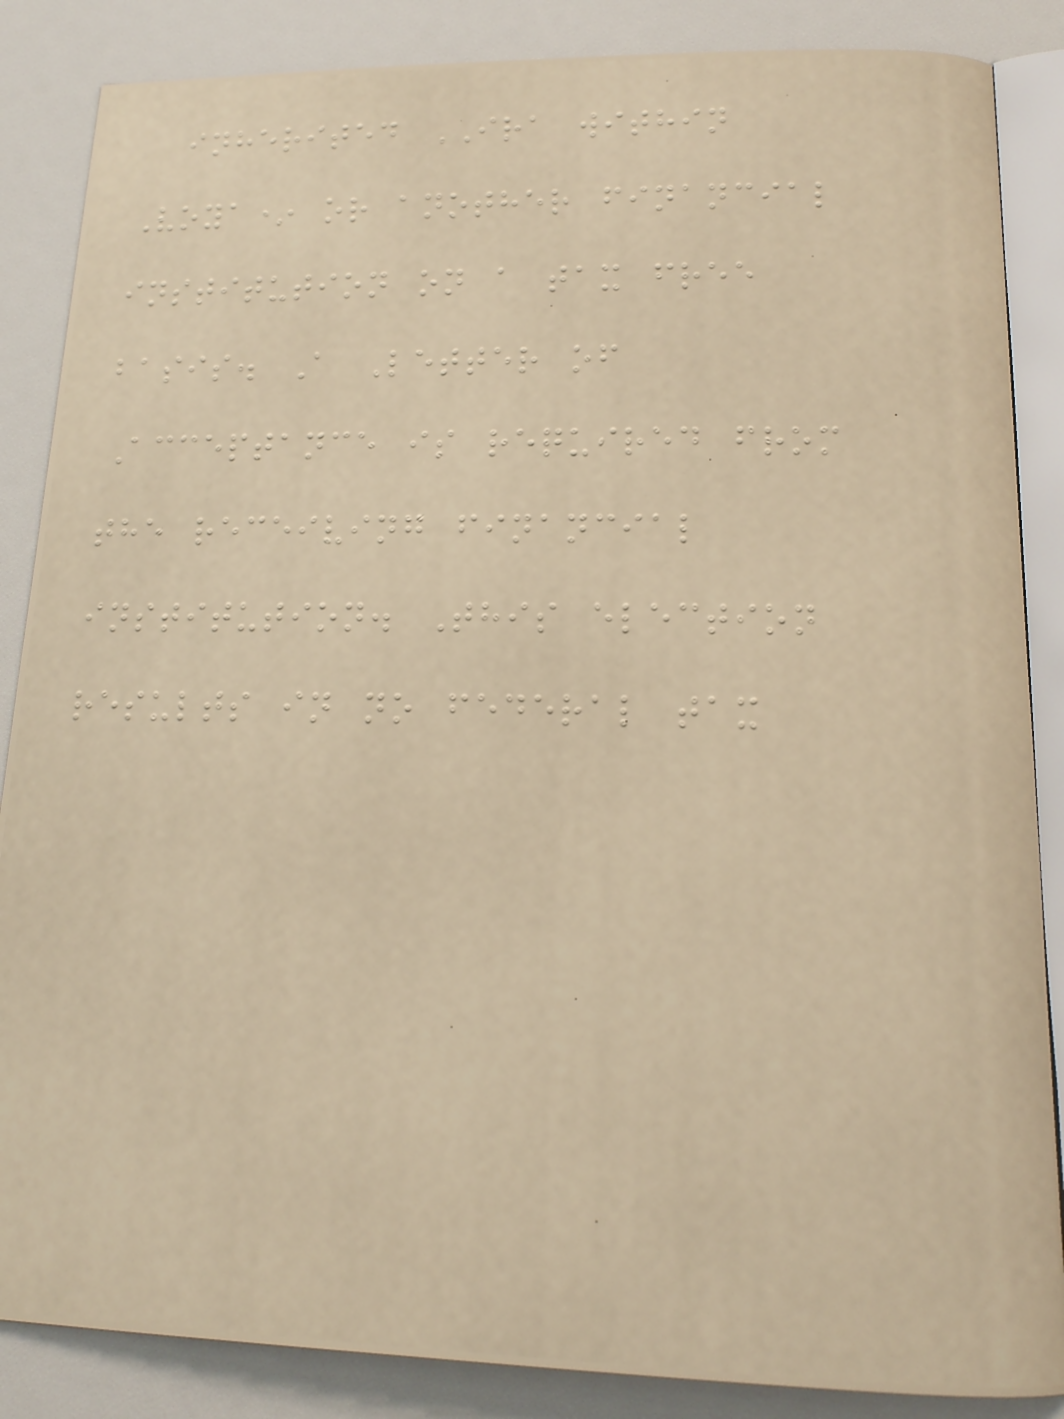inherited IRA within
Voya* or another financial
institution on a tax free
basis. A Letter of
Acceptance is required from
the receiving financial
institution. This election
results in no federal tax
